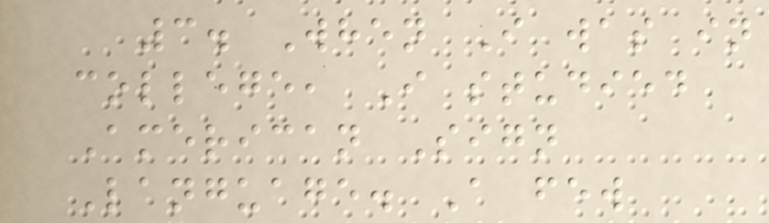3. When I was in
college, I studied
American Sign
Language. A few
